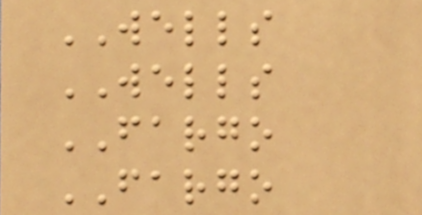WELLS
WELLS
FARGO
FARGO
